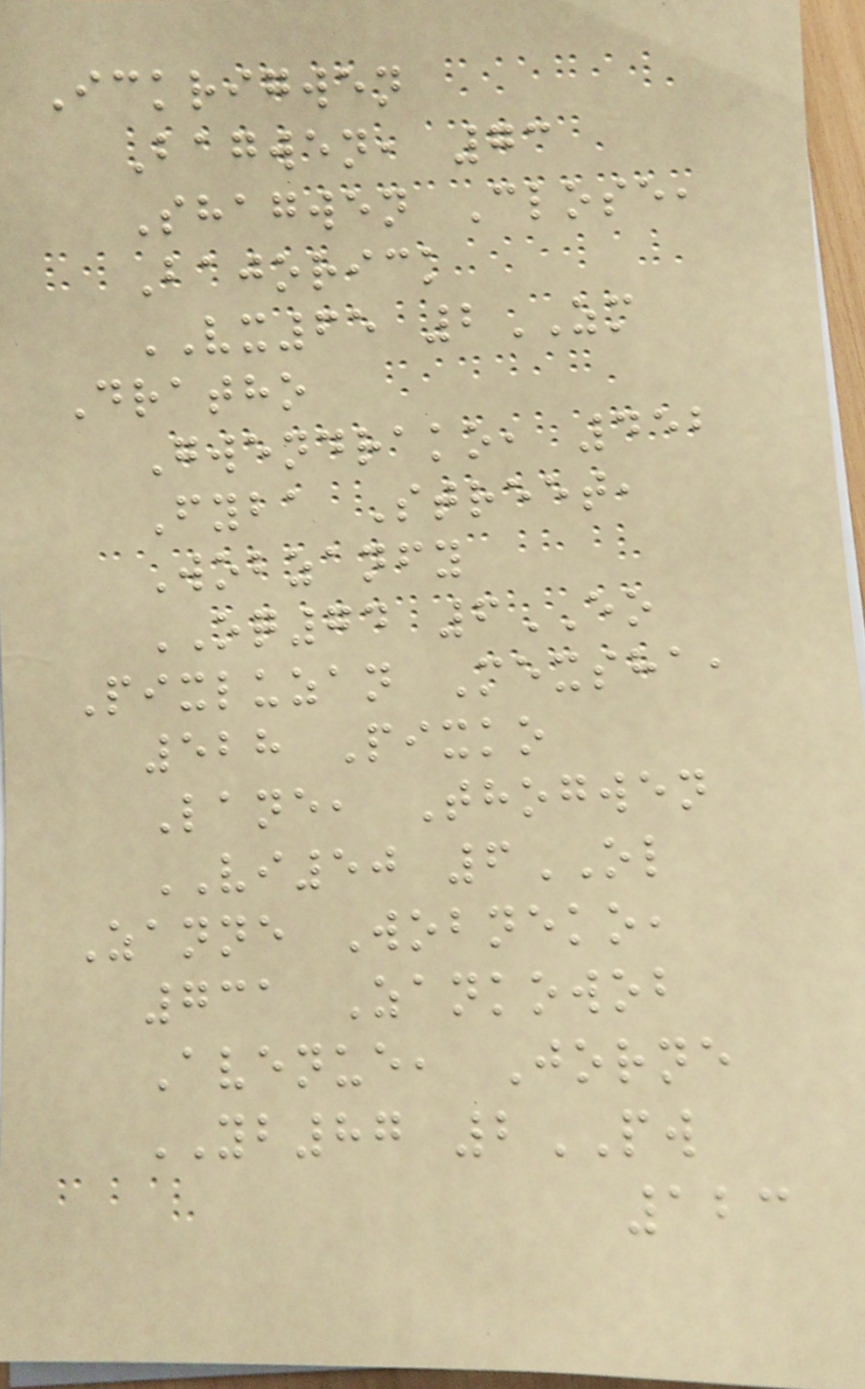Ickrigwen
Bagwen, 73
Shagwen Close,
Bajorick
VX65 2ZM
Dratho
Gwendrako, 452
Fyba Street,
Wobzanfy
OQ74 6EO
Pixluzan Mexsha,
528 Pixko
Lane, Thogwen
VI50 6OL
Zanne Wobneko,
731 Zankowob
Avenue, Jorne
YB87 2PW
123
